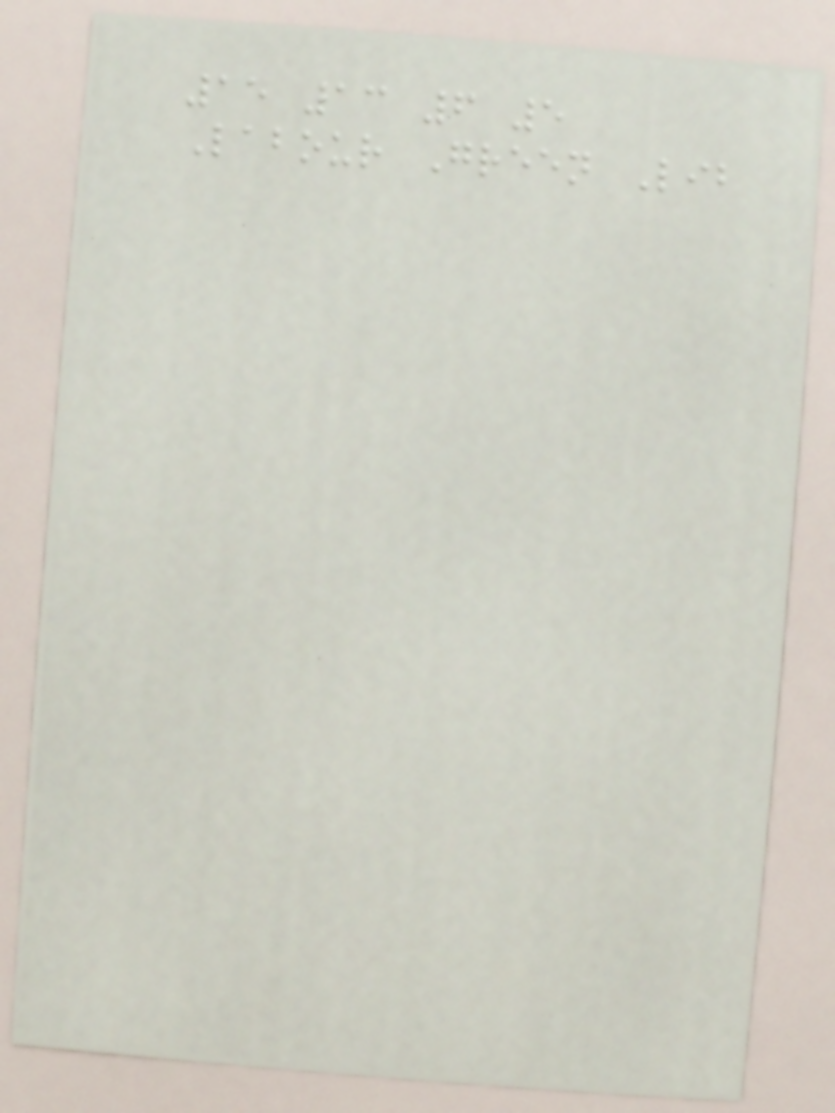15 13 6 5
Labour Green Lib
